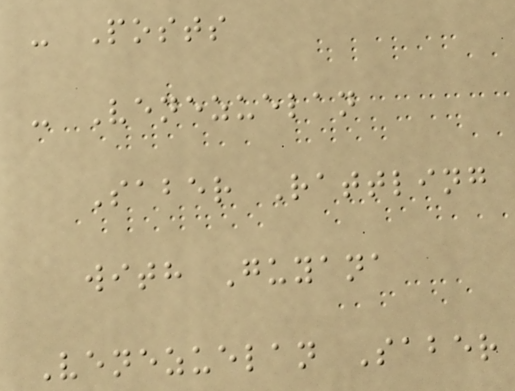- Posts
- Venezuelan
Saber Rattling
with Guyana
Venezuelan Saber
